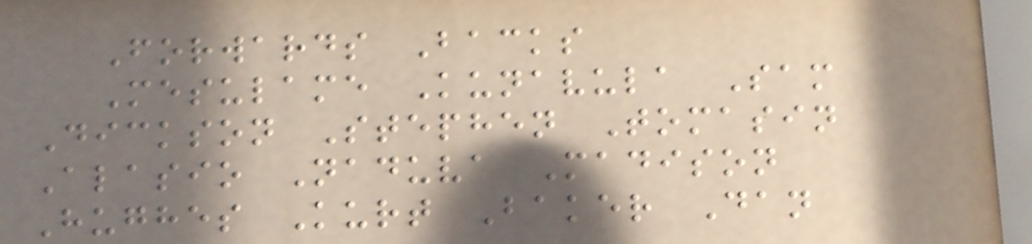Forwards Backs
Mesulame Kunavula Sam
Dickson Stephen Tomasin
Alasio Naduva Madison
Hughes Kurt Baker Dan
